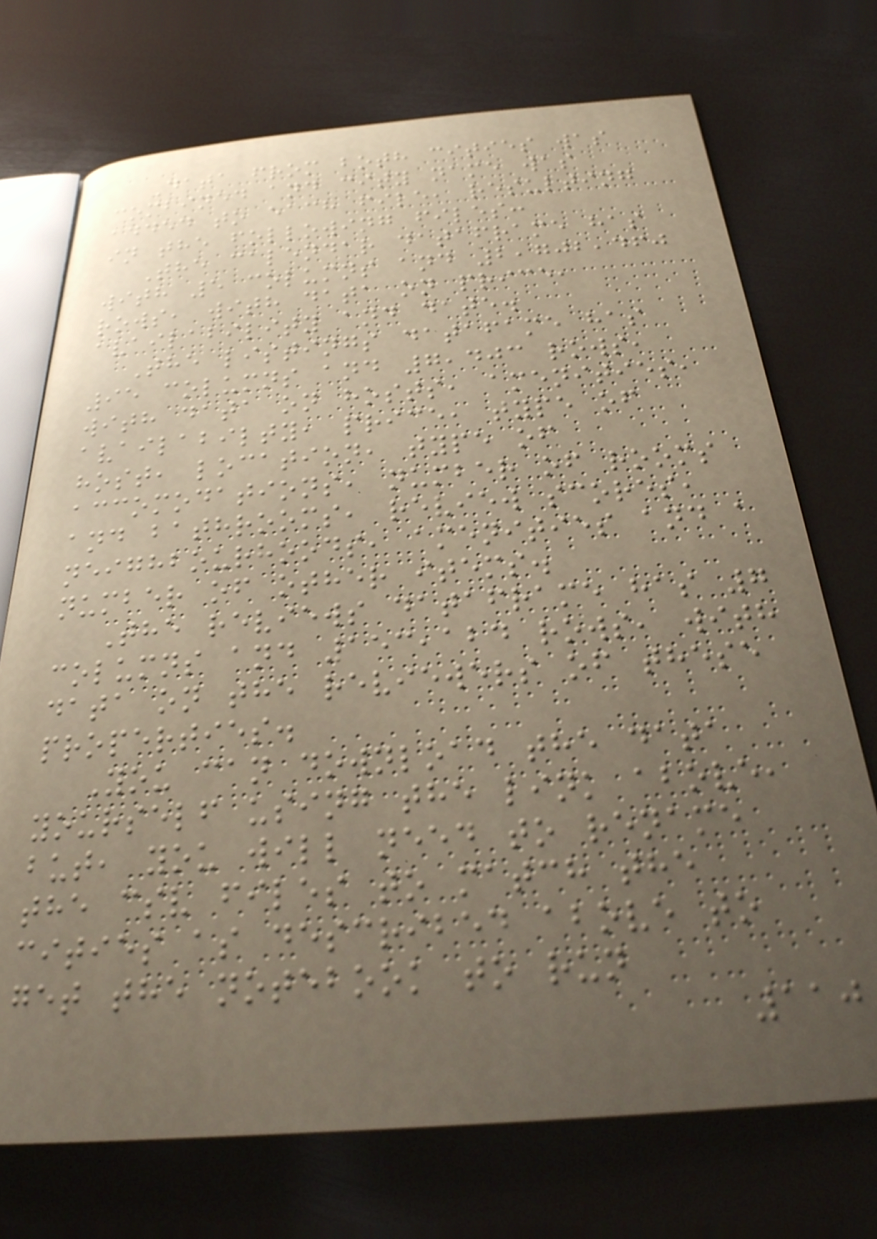Data from both cities was
combined and city name was
added to each file, resulting
in the following files:
The calendar dataframe has
with 5 columns and 2,702,460
rows, with data on price,
availability and date.
The listings datafame has
95 columns and 7,403 rows,
with data on hosts, amenities,
availabilty, price, type of
host, location, type of
accomodations, number of rooms
and bathrooms, review scores,
neighbourhoods, amenities and a
number of other items.
The reviews dataframe has 7
columns and 153,124 rows, with
data on the reviewers of these
properties.
You can download the data
yourself using the link above,
but, you will need to rename
the csv files to match the
cities as described above to
get the notebook to run
110
